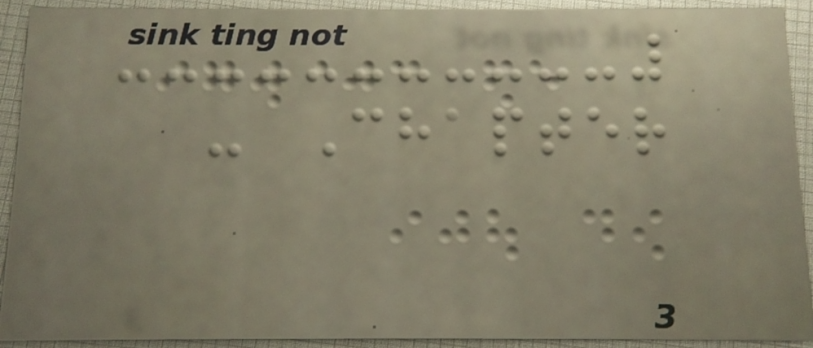- Chapter
